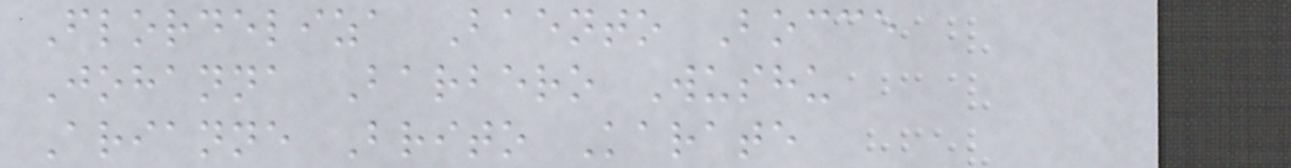Flordeliza Baento Bocce
Johanna Barbero Wushu
Arianne Brito Karate
